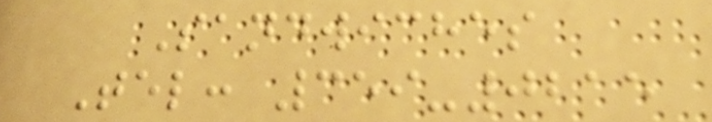Sandwiches
Tel: 359-0215
